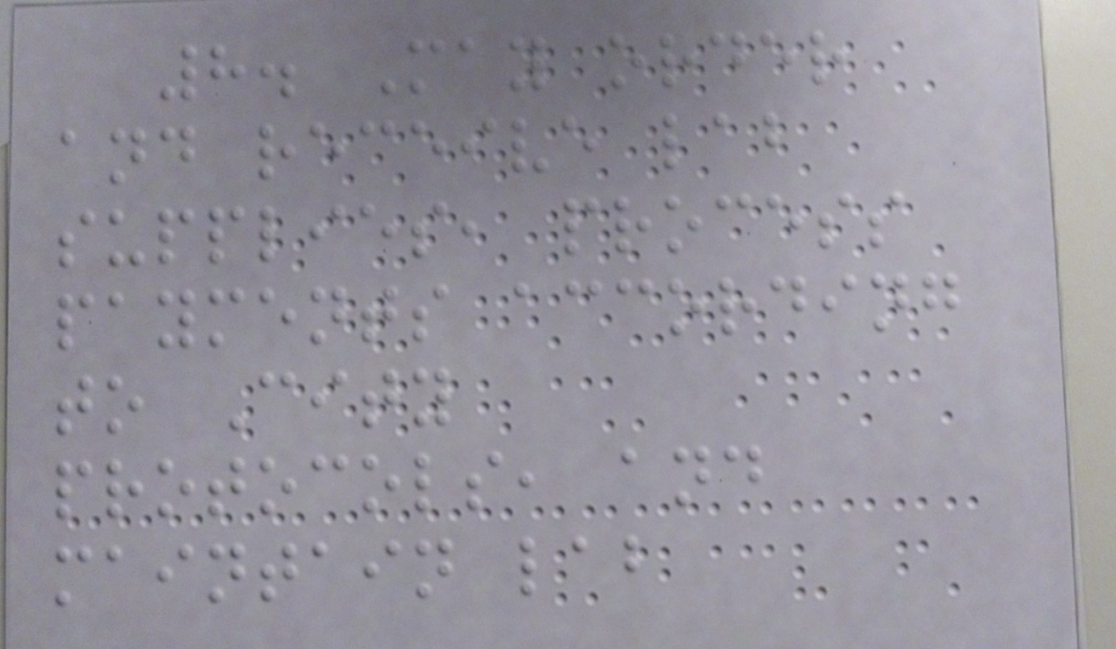8. May order
and receive lab
supplies, process
payments according
to City
protocols, and
maintain lab
